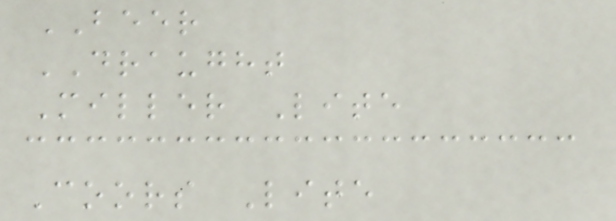BEER
DRAUGHT
Miller Lite
Coors Lite
